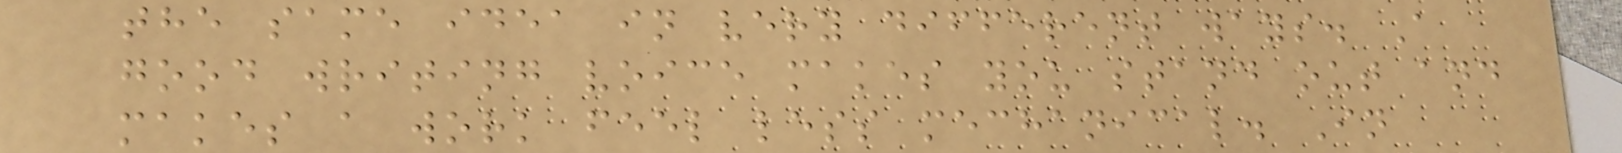the same idea in very different ways. A
good writing voice makes you stand out and
makes a work feel less mechanical. In
